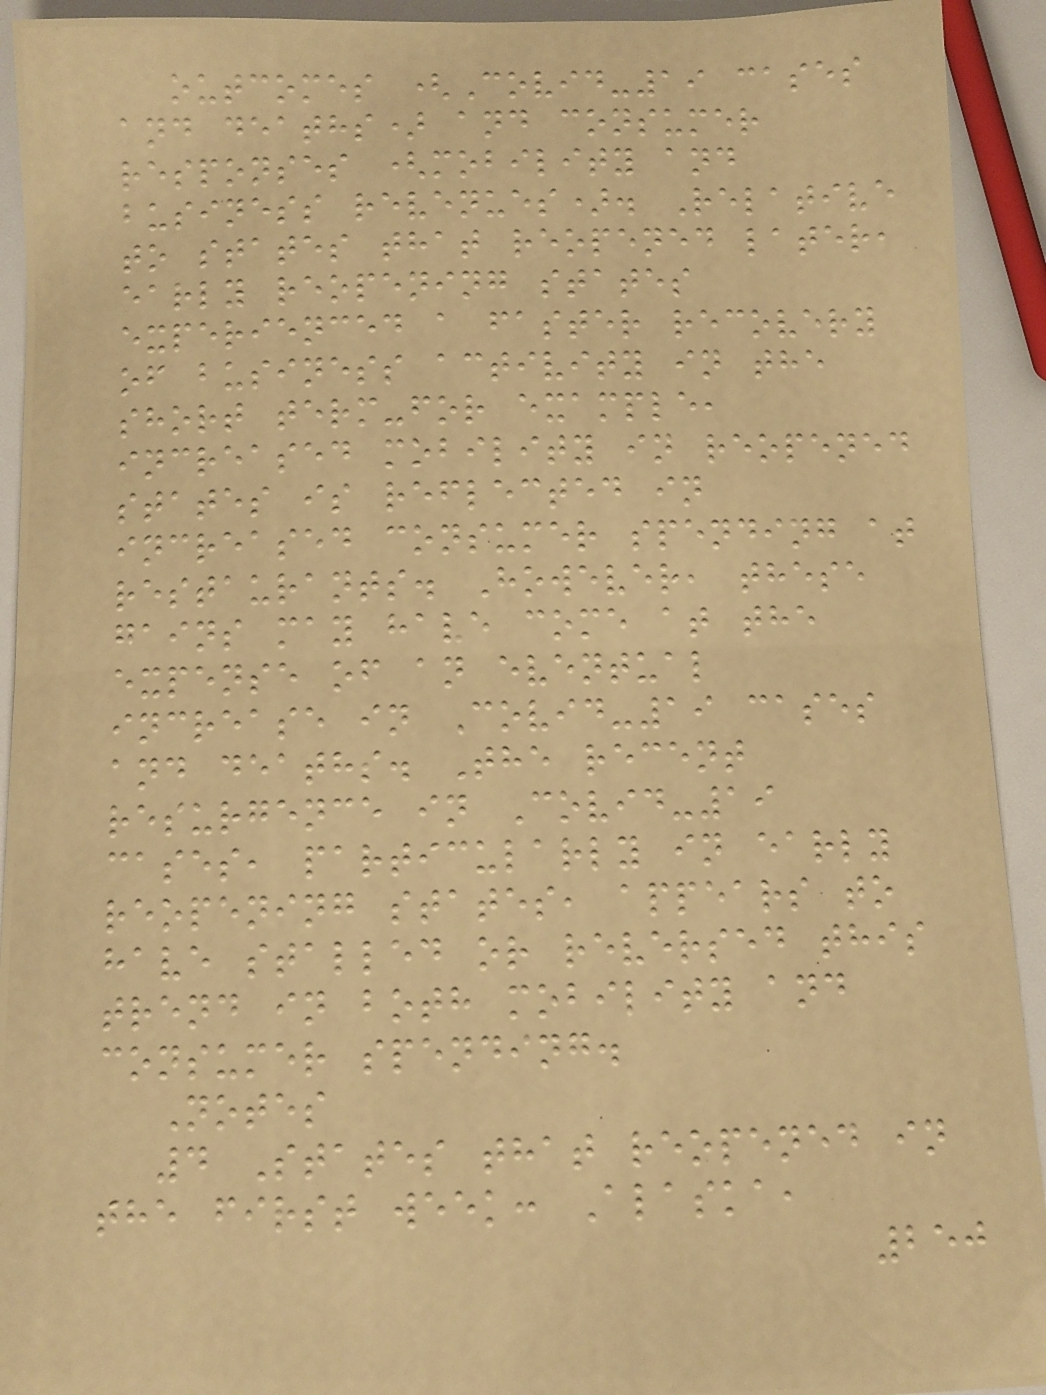outcomes (Covid-19 cases
and deaths) and consumer
responses (mobility and
business revenues). Relative
to states that reopened later,
early reopening states
experienced a faster recovery
of business activity in the
short term-for example,
increased mobility in reopened
states is reflected in
increased consumer spending at
restaurants. However, these
gains may have come at the
expense of an eventual
increase in Covid-19 cases
and deaths. The recent
resurgence in Covid-19
cases, particularly in early
reopening states, appears to
have stalled or reversed this
trend in both mobility and
consumer spending.
Notes
4 States that reopened in
the first week: Alaska,
250
